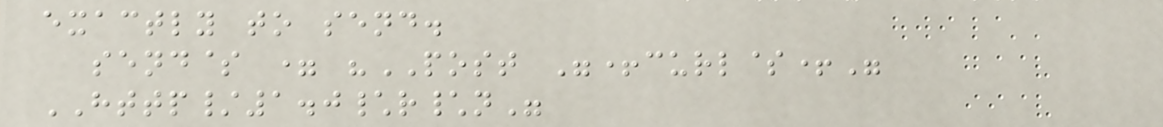exactly to send.
send$ = "POST "+curl$+"
HTTP/1.0\r\n"
